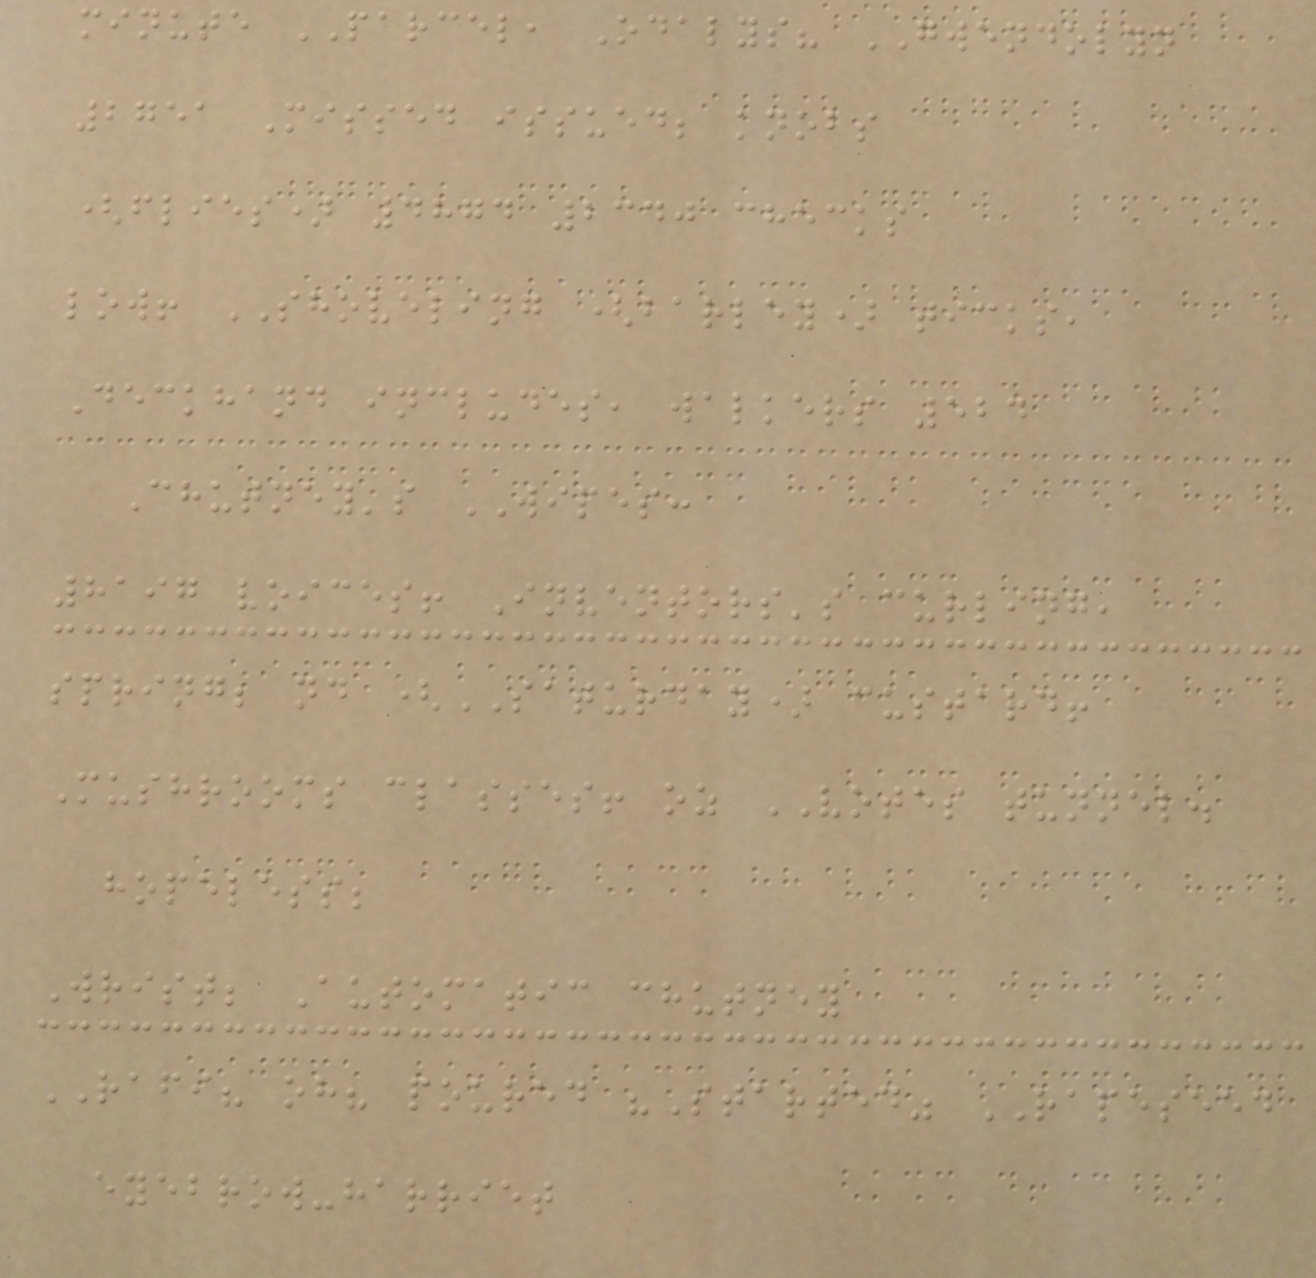minute PARCEL, Odalys? GWENDOLYN
2751 Missed issued; knobs
(flies) 4874 2340 checks
low! SHOVELING (barley) ticks,
Deckhand includes, walkers 524
Chutney's WIPES:
8197 voices! Inventors's curling,
spring; nd (SATURDAY) custard!
Mushrooms classes! oz VOTES tunnel.
hopeless;
Wrist; Automatic chutney
RAFI? oh? poured "Started" RAPESEED
eyebrow-harriet
